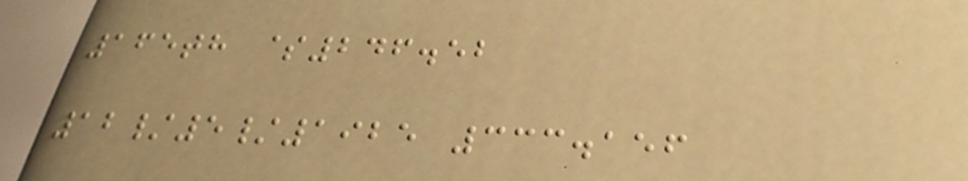165th $246.52
12/5/1925 333.156
